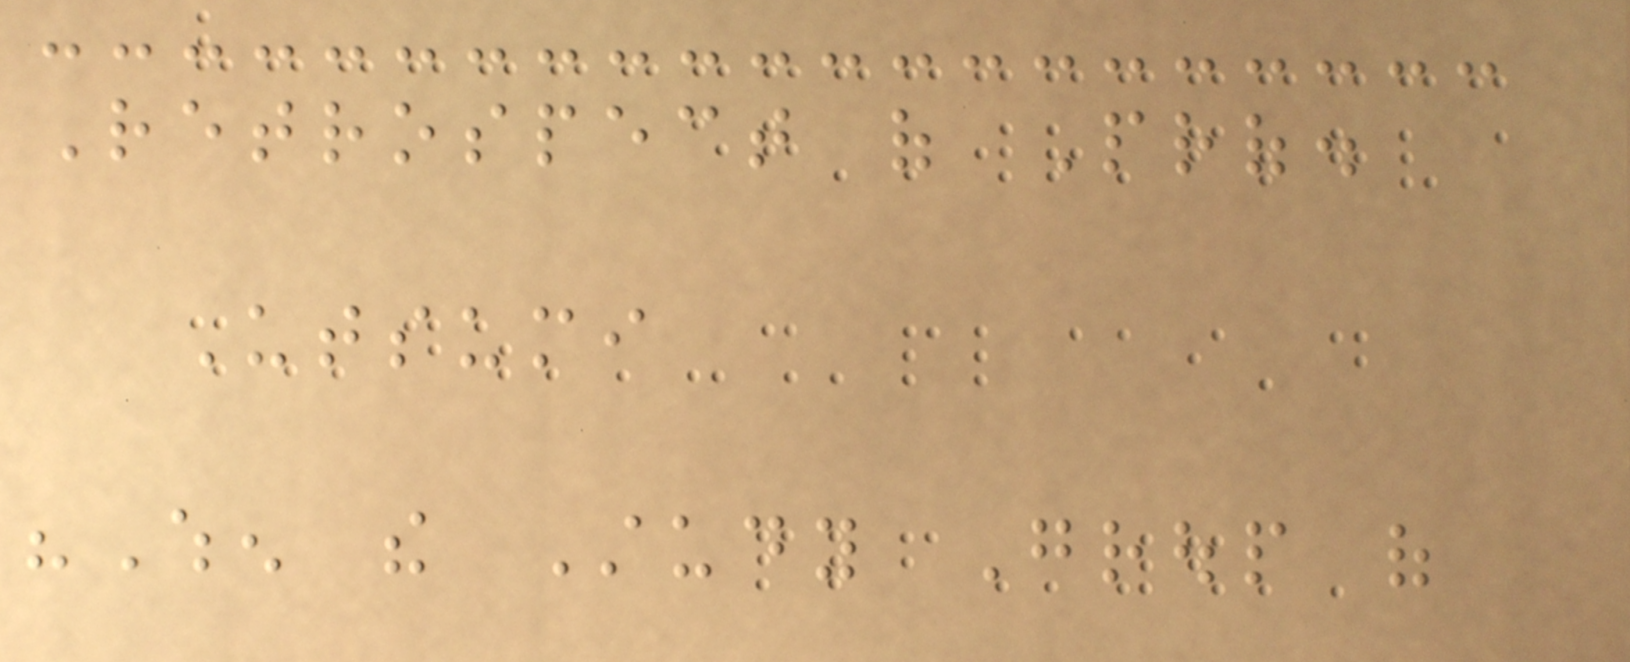Retrospect of Prof.
Utsumi
"When the Study Group of
